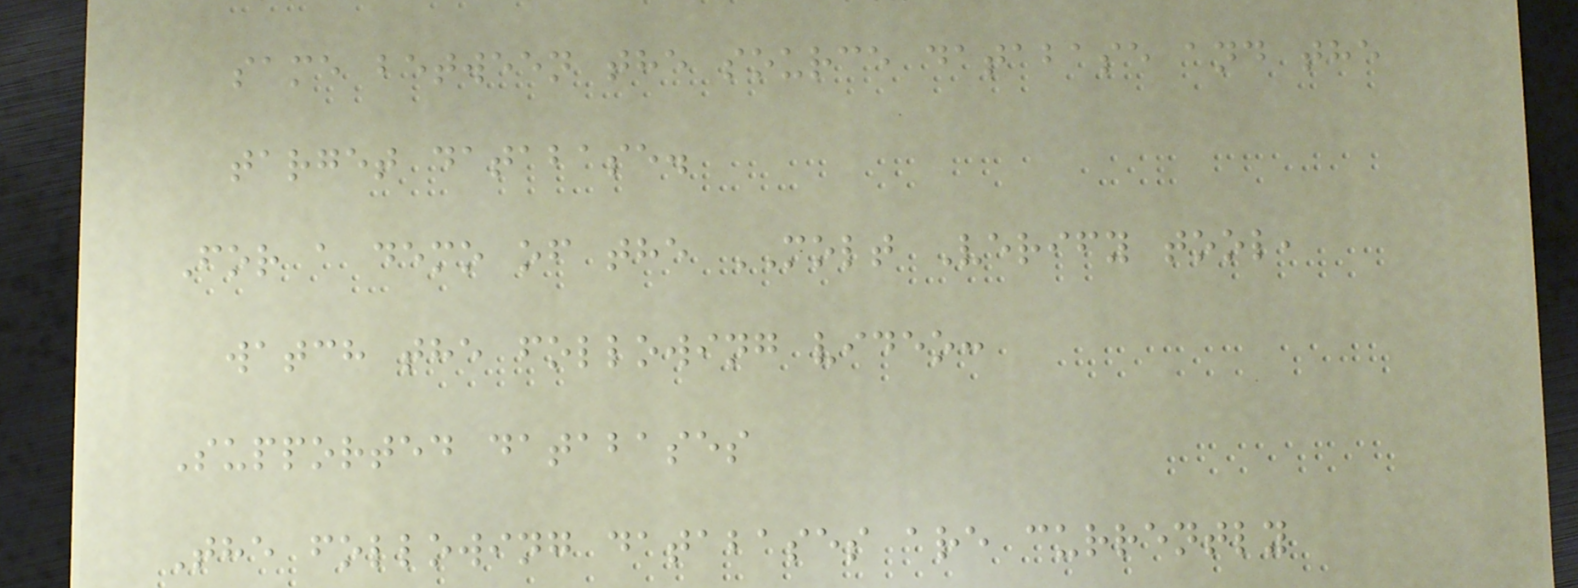same between the source database and the
target database.
For a demo of the MOLT Verify tool,
watch the following video:
Supported databases
The following databases are currently
